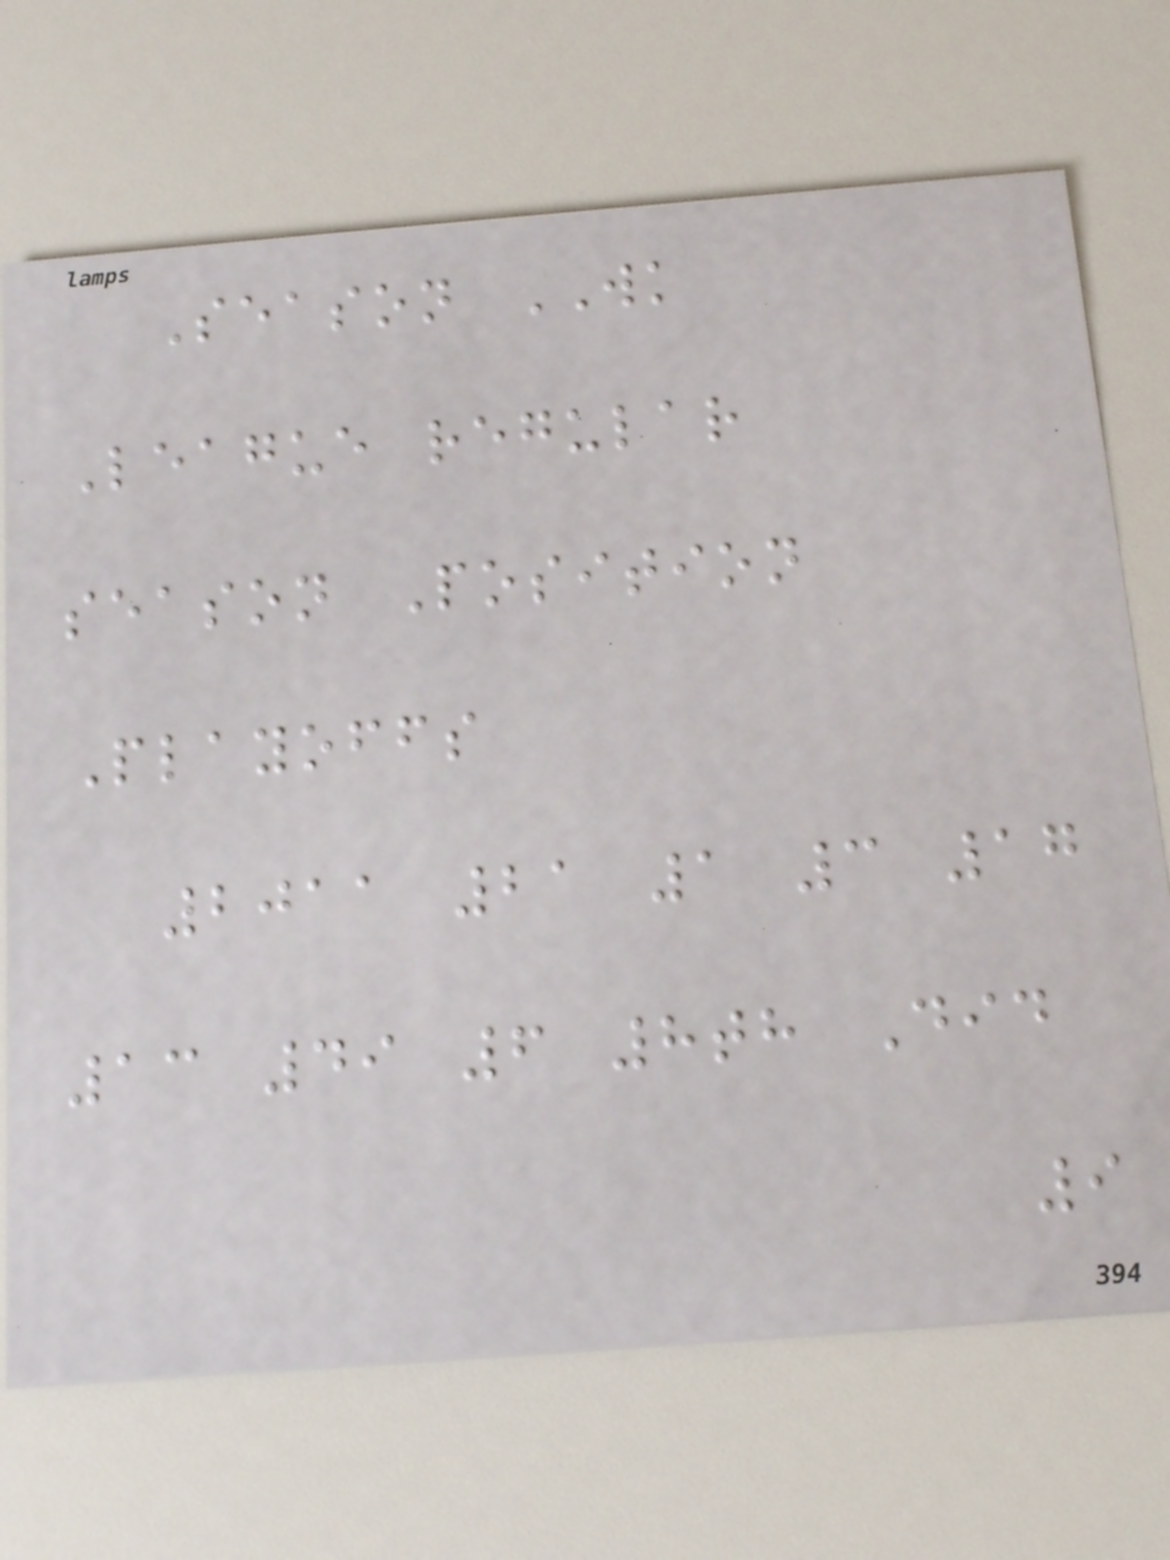Season WK
League regular
season Position
Playoffs
2011 21 1 3 17
13 49 6 8th Did
9
